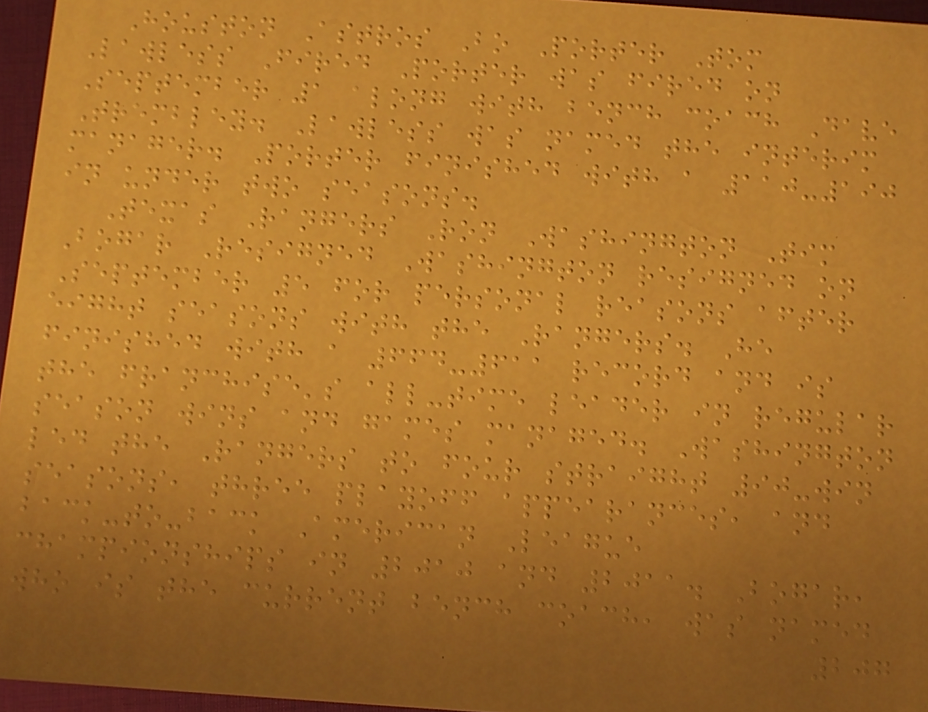Houston Astros Bo Porter Tom
Lawless Fired Porter was fired on
September 1 along with bench coach Dave
Trembley. Lawless was named the interim
manager. Porter finished with a 110-190
in under two seasons.
Texas Rangers Ron Washington Tim
Bogar Resigned Washington resigned on
September 5 for personal reasons after
eight seasons with the Rangers. He
finished with a 664-611 record and is
the franchise's all-time leader in regular
season wins and games managed. Washington
led the Rangers to four straight 90-win
seasons, three playoff appearances, and
back-to-back American League
championships in 2010 and 2011. Bogar,
who is the current bench coach, was named
207
